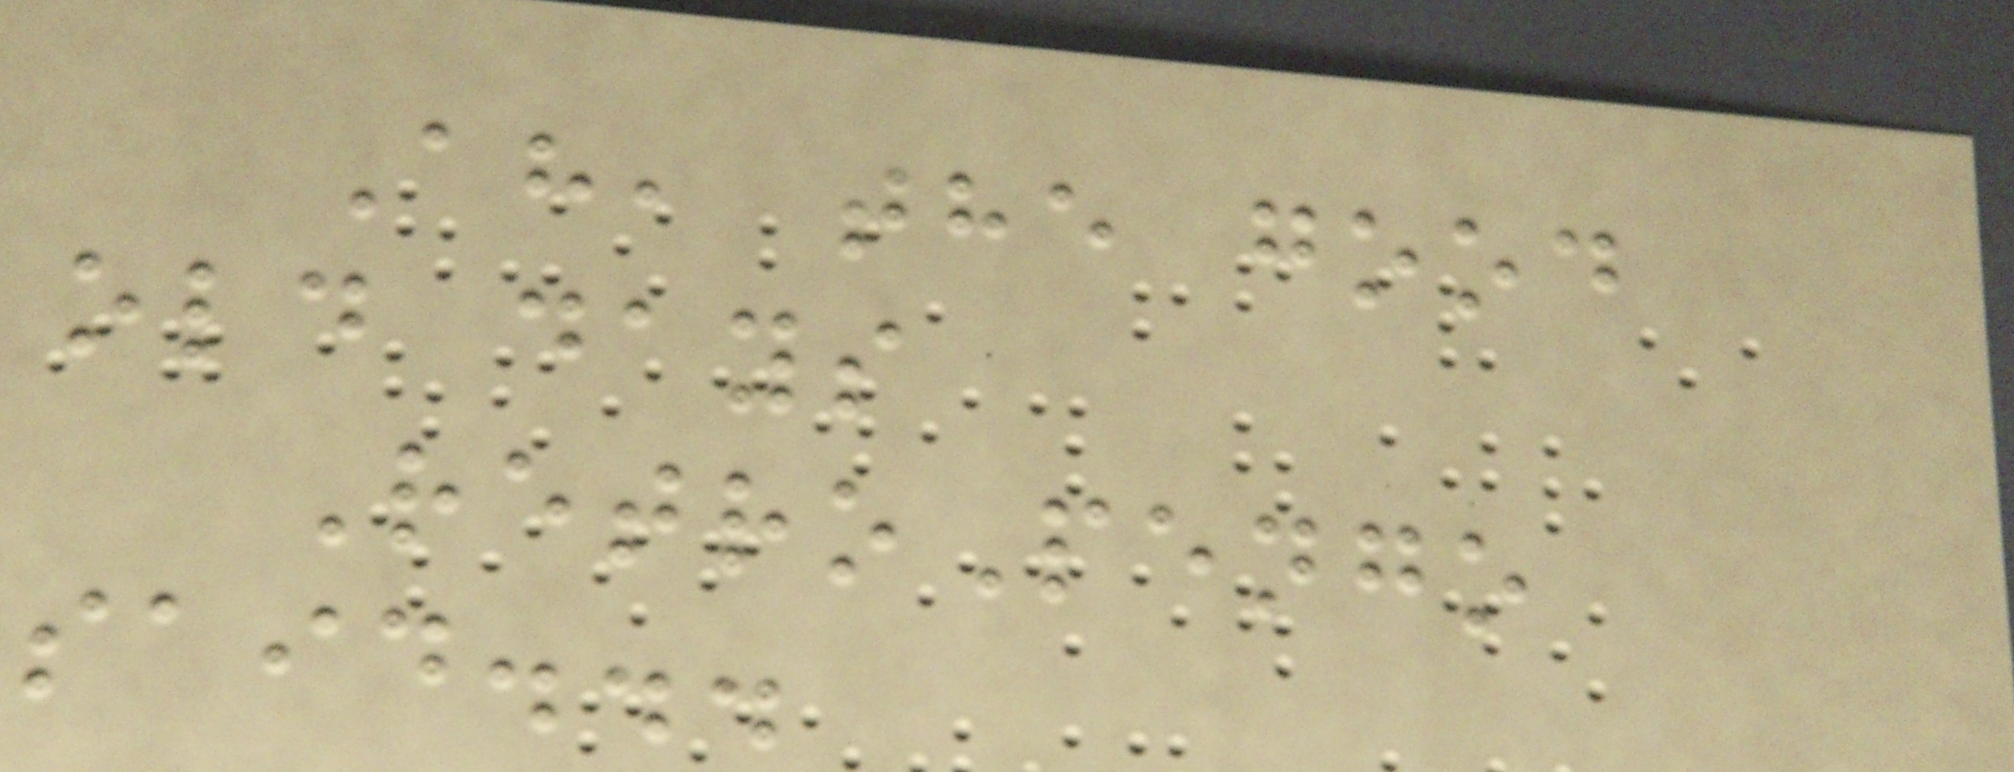Ah, the good
old days
RetroPengo
said...
